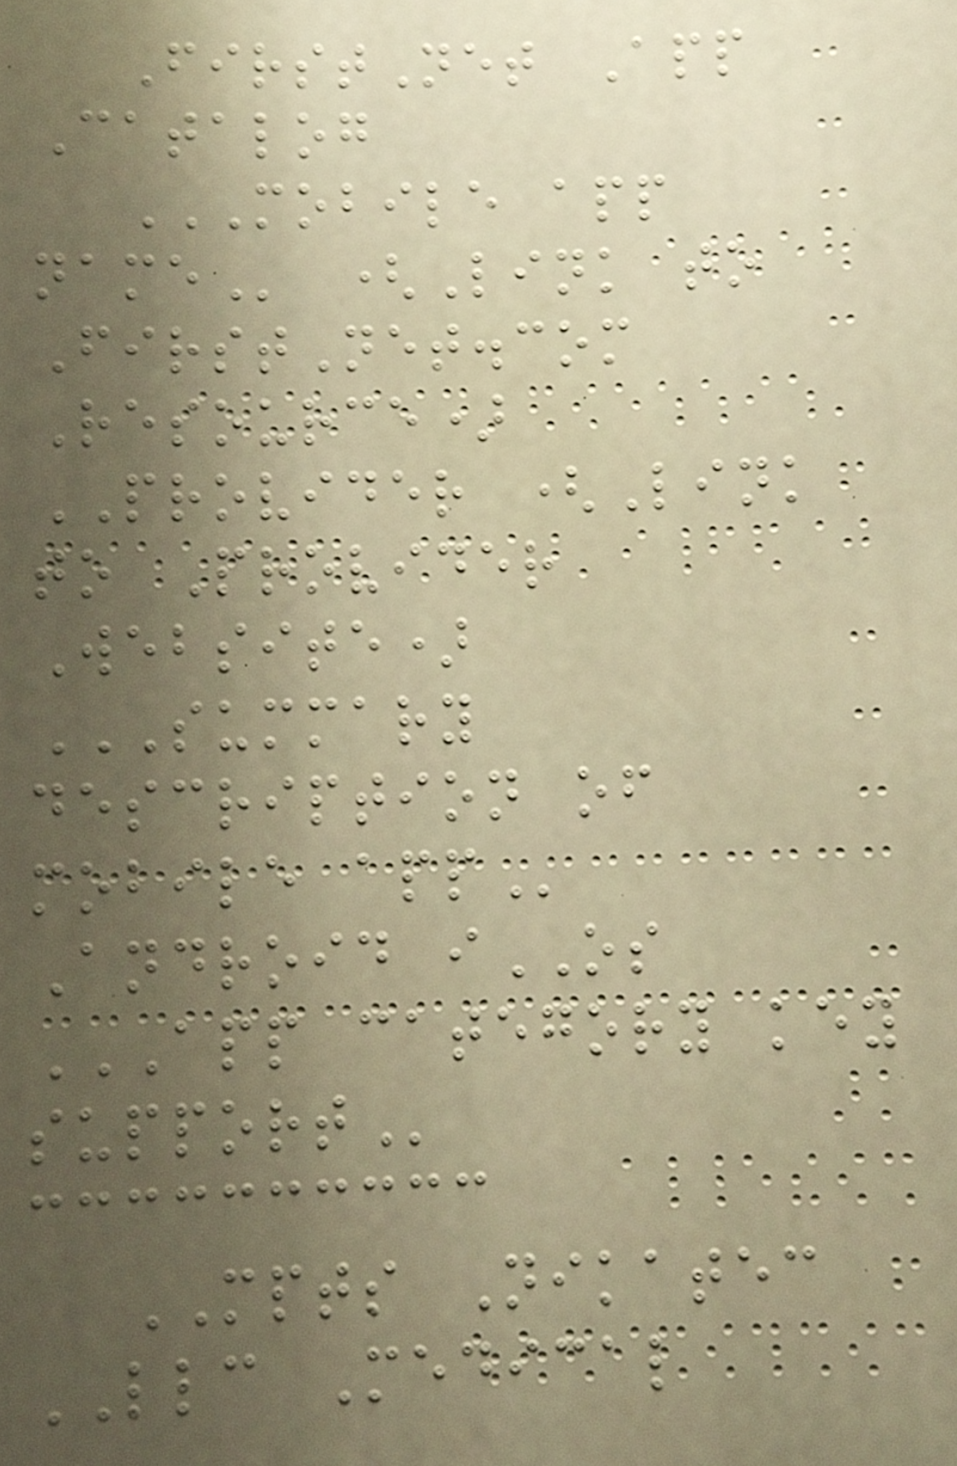FirstNet App
Catalog
MOBILE APP
NAME (Link to
FirstNet.com
Resource)
PROVIDER (Link
to Provider
Website)
SUMMARY
DESCRIPTION OF
MOBILE APP
Android iOS
APP CATEGORY KEY
SUPPORT
MPTS Nikatec
LLC Medical
